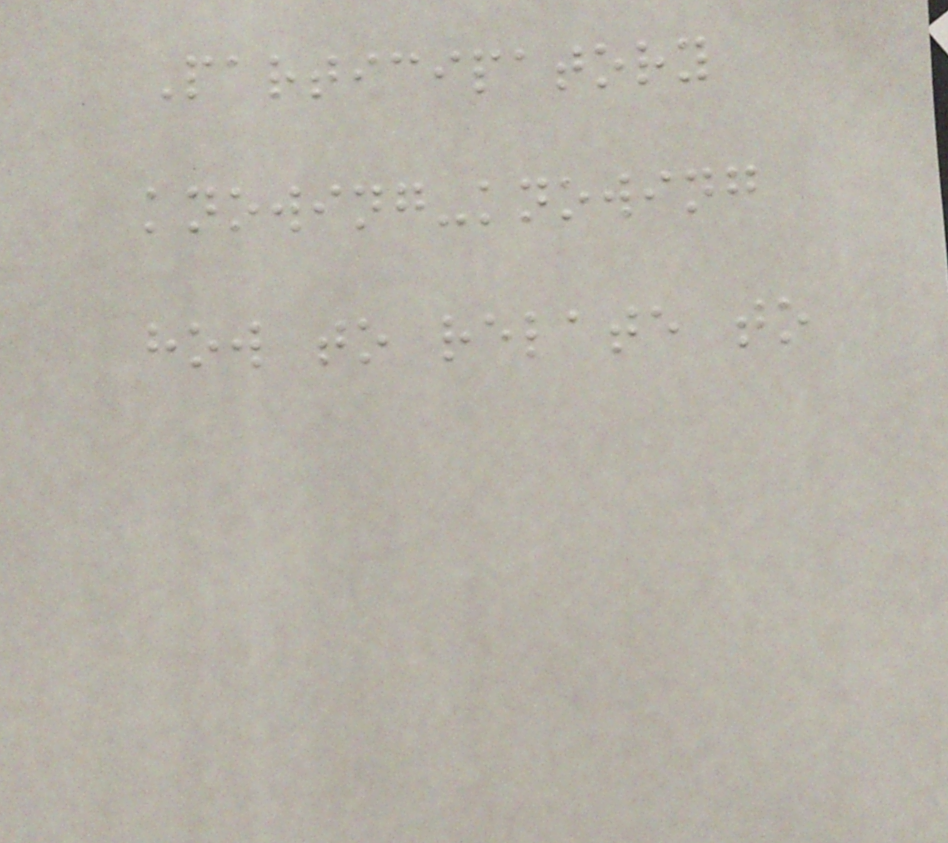Participatory
knowing-knowing
how to relate to
